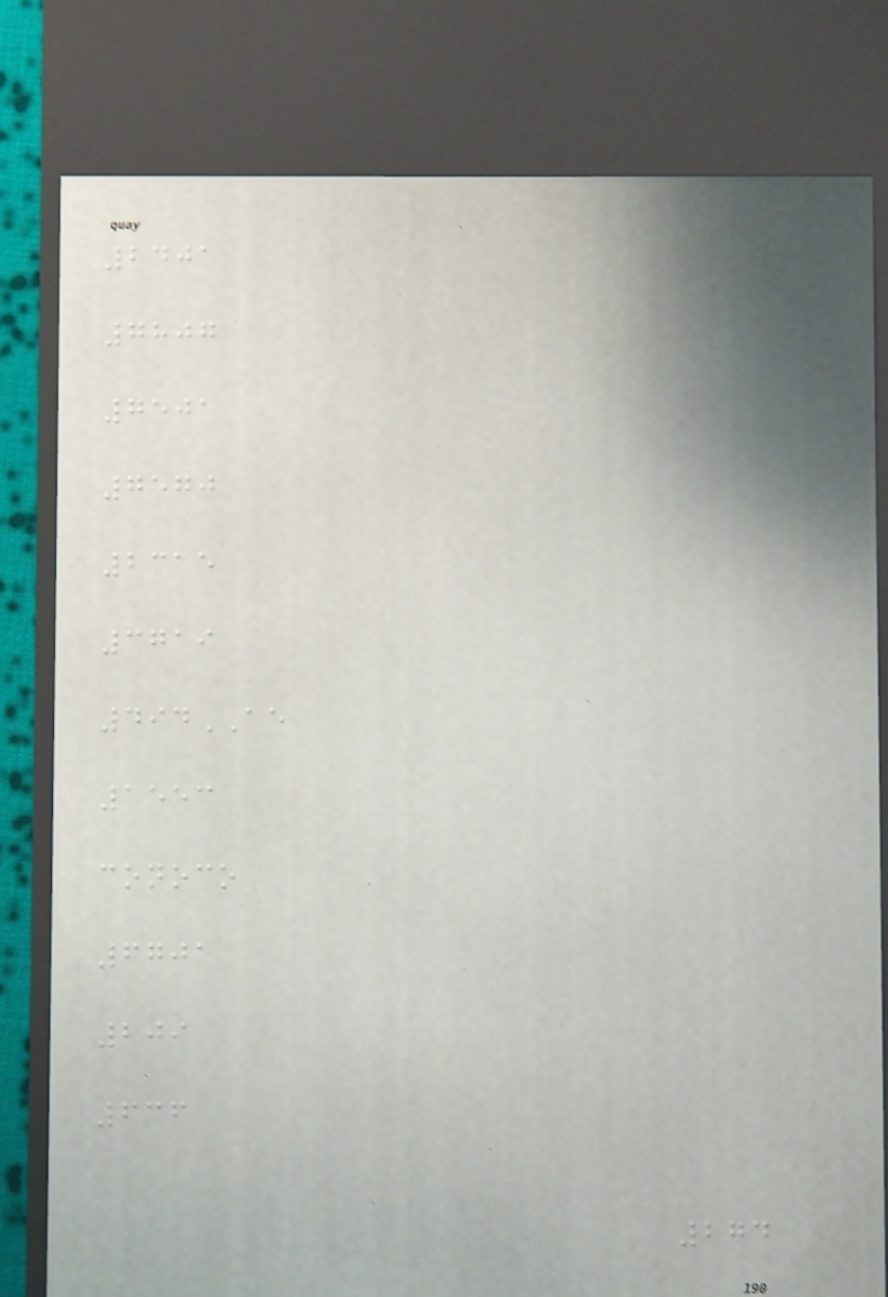2401
7807
7501
7570
2315
3719
494AE
1553
conoco
6701
209
636
274
